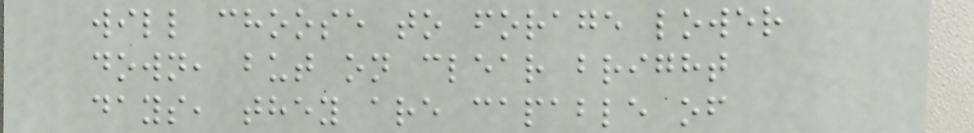will choose to forage lower
down, but on clear bright
days, they are capable of
